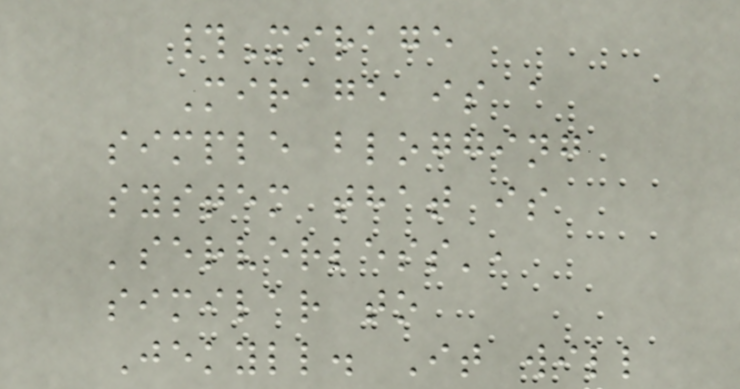#Mirage
Mirage is a
simple blogging
system that is
'serverless',
similar to
Jekyll. It will
